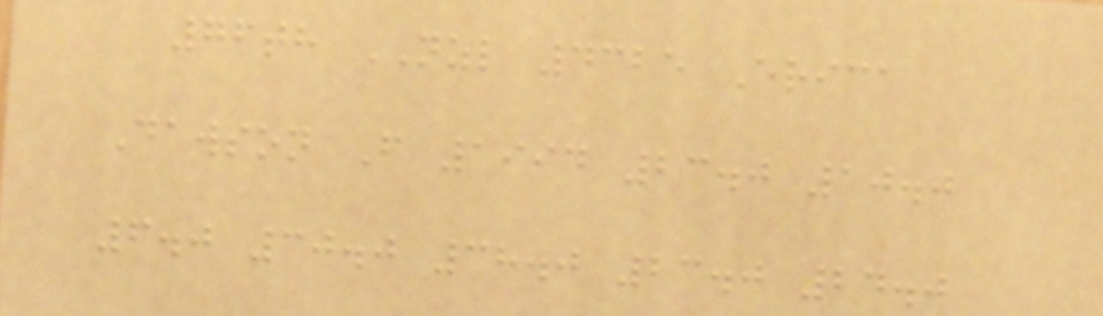76th NZL 4325 Erica
Dawson F 1994 23.0 10.0
6.0 30.0 38.0 23.0 24.0
